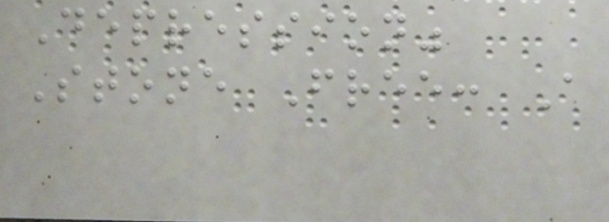Depression"
Stone Free: A
